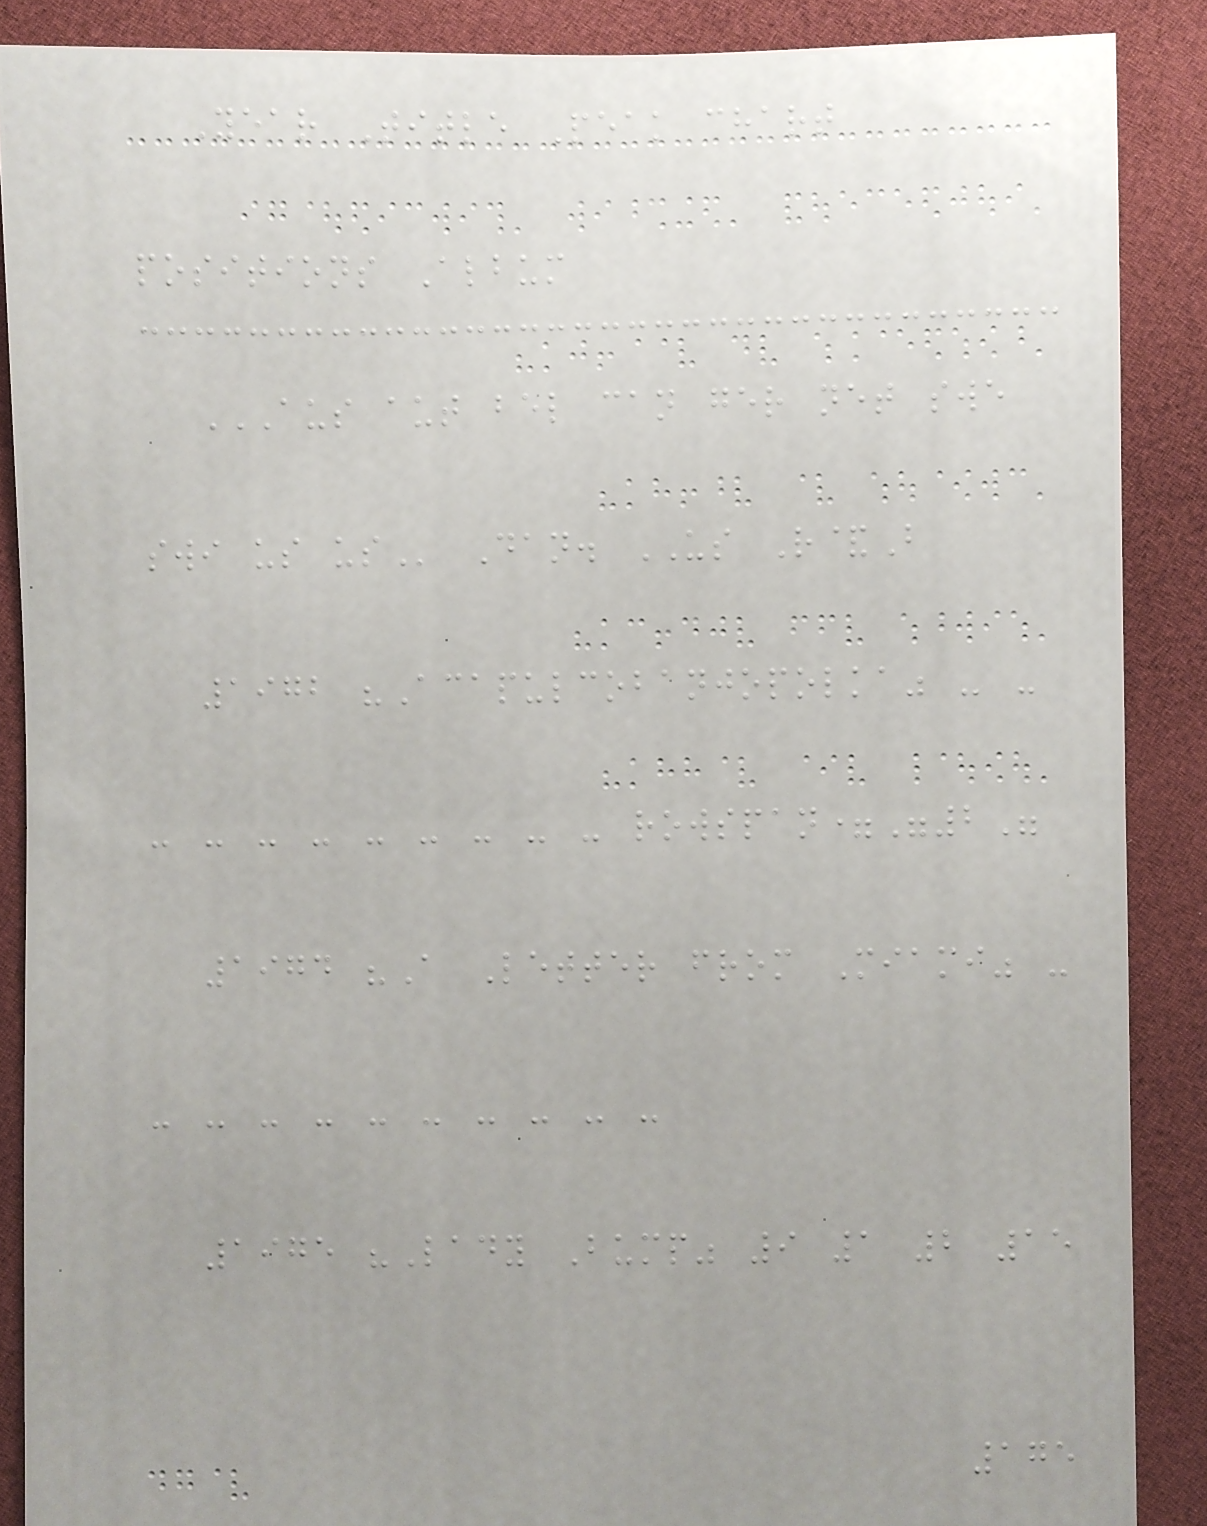Year Title Peak chart
positions Album
AUS AUT BEL CAN GER NET SWE
SWI US US Dan. US R&B
1972 "Acapulcobanjopolka" - -
- - - - - - - - - rowspan="2"
1974 "A Letter from Miami" -
- - - - - - - - - -
1975 "Lady Bump" 9 1 2 15
175
